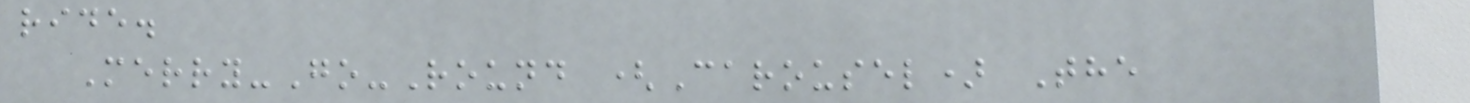ride.
Merry-Go-Round (Carousel) The
